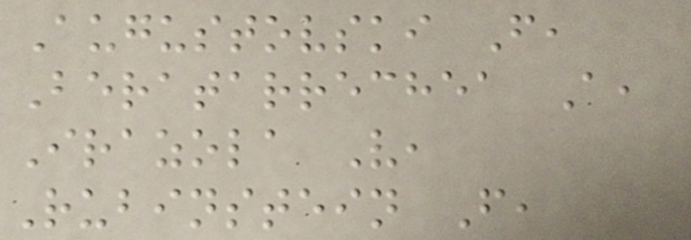Augustovski F,
Beratarrechea A,
Irazola V,
Rubinstein F,
